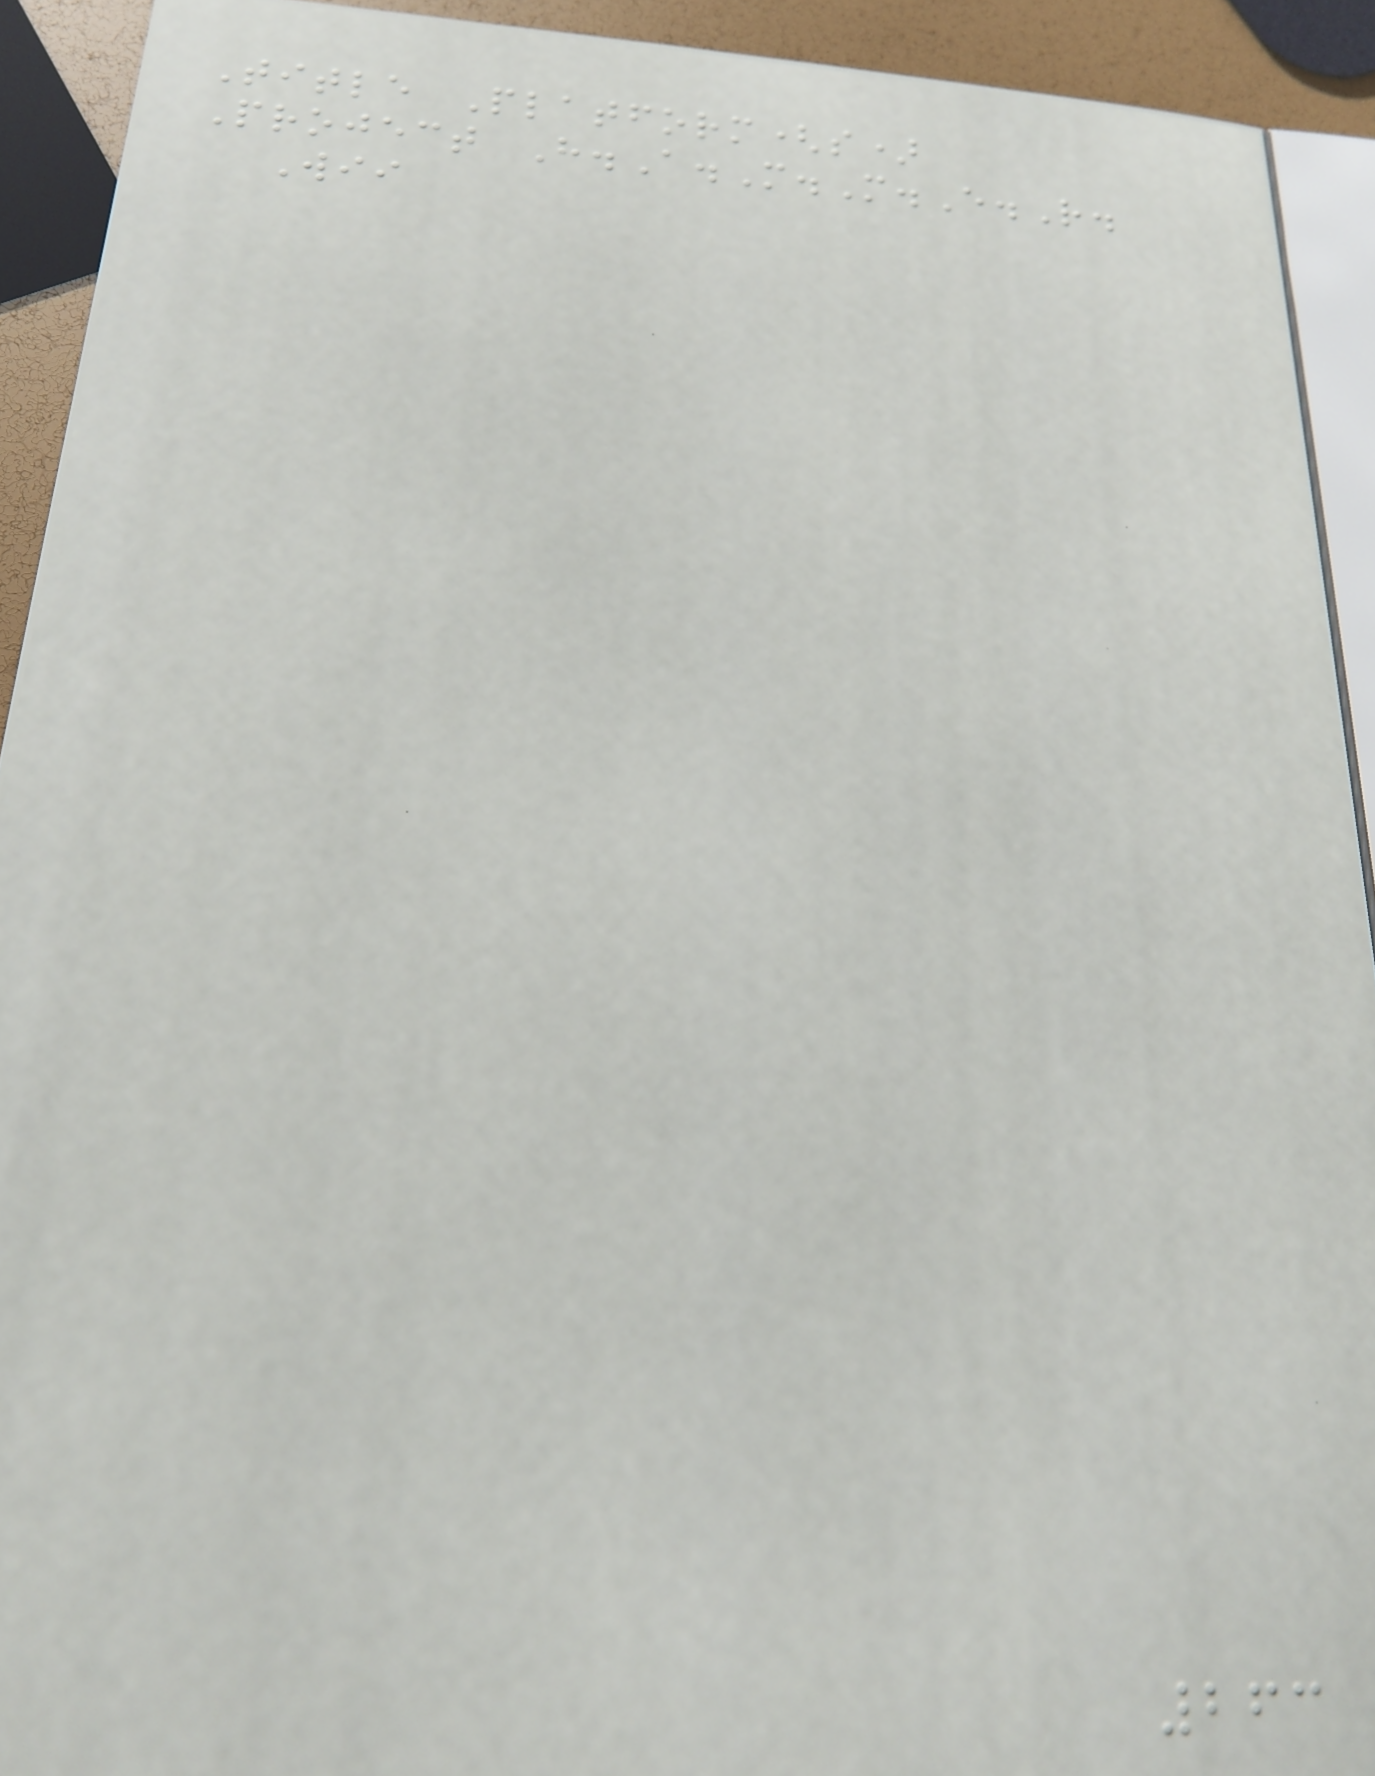Title Platform(s)
Project H.A.M.M.E.R.
Wii
263
